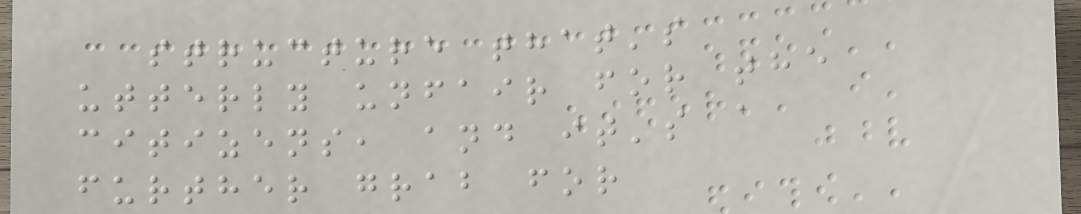structure that's
utterly unfair for the
citizens, and it's a
further grab for
